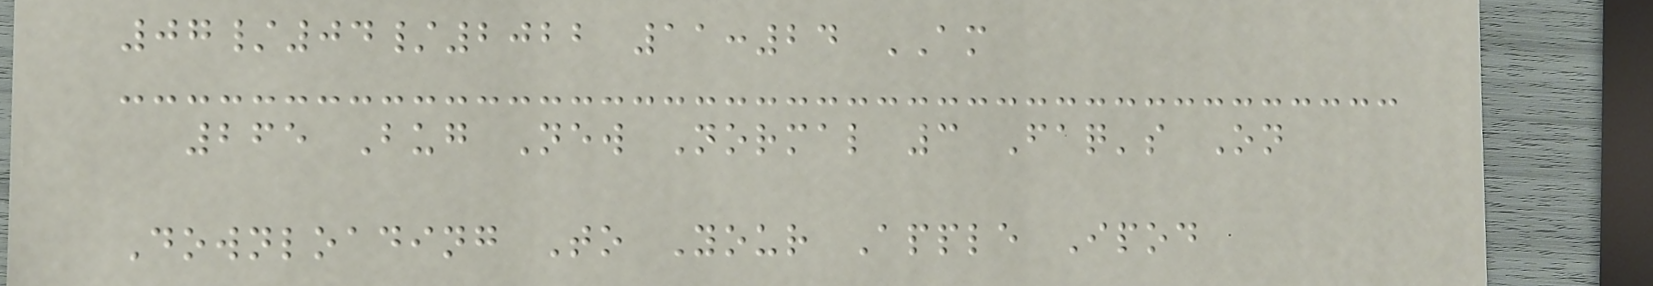07/04/2022 11:24 AM
265 Bug New Normal 3 Faq's On
Downloading To Your Apple Ipod
